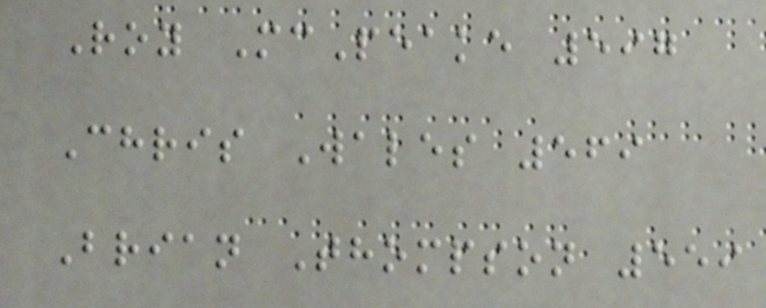Roy McPeake 597
Chris Wales 569
Brian Thompson 559
